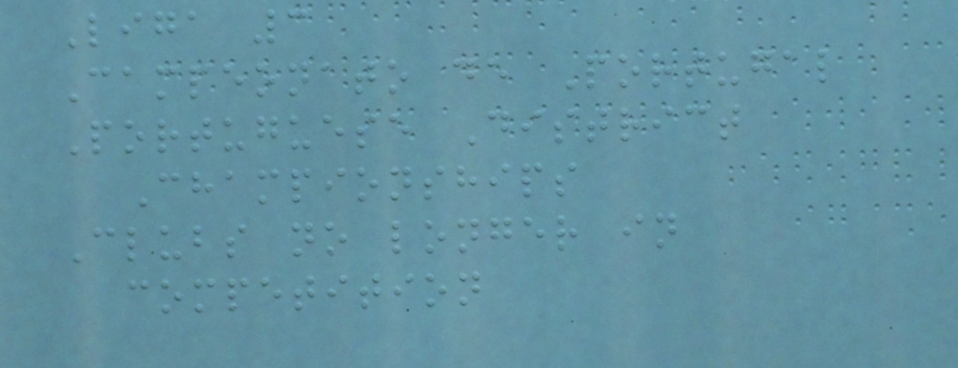Liga 3
Campeonato de Portugal
Portuguese District
Championships
Clubs no longer in
competition
